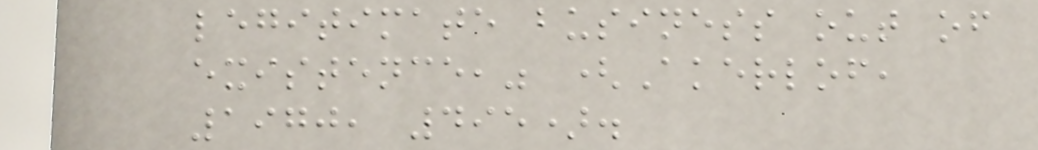legitimate business out of
existence," (Akerlof,
1970, 495).
